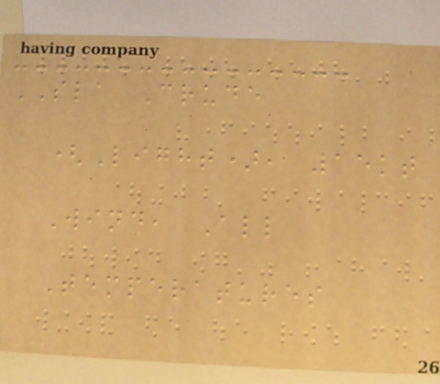SLA Crude
(Light), 15kt
Wind, All
Temperatures
